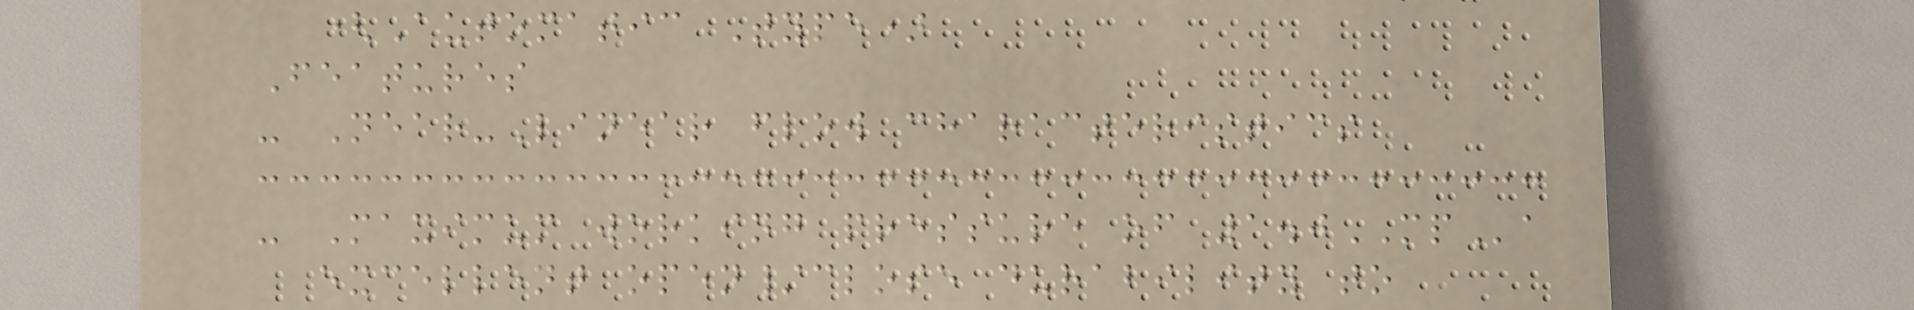(Automatic Type)
Features
- Near-Linear flow characteristics
- Maximum working pressure of 1.0MPa
excellent open/close durability to
